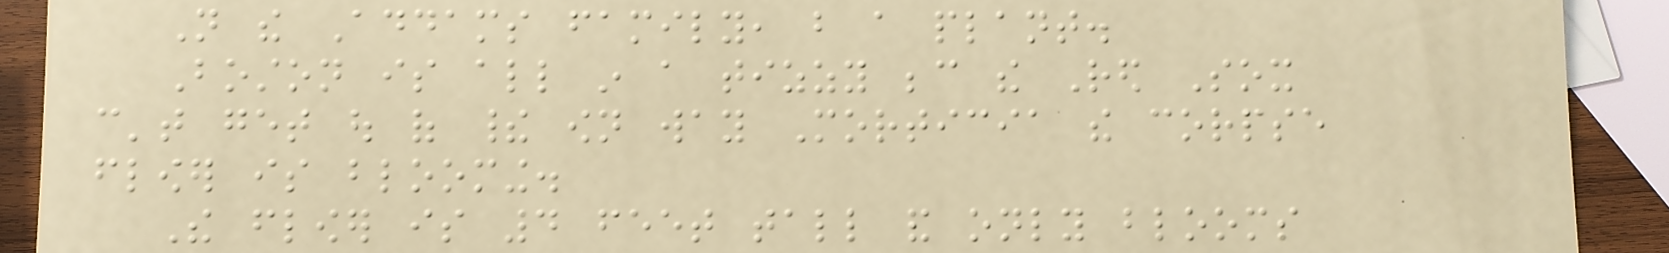Not the Addams family, but a plant.
Boston is all in a tizzy because the Red Sox
can't get out of their own way Morticia the corpse
flower is blooming.
The flower is 4 feet tall and only blooms
